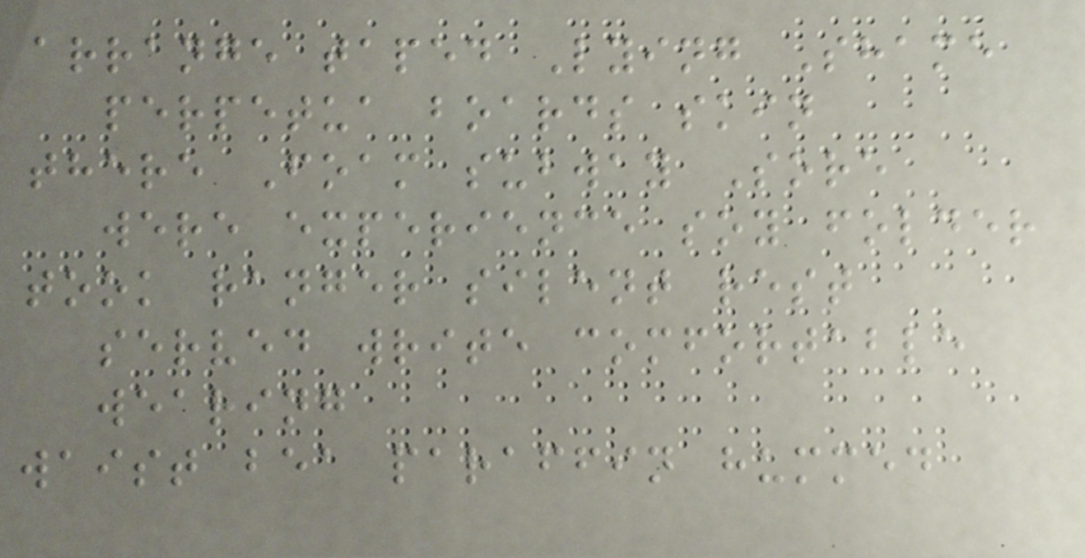arrange taped Lying Shame
perpetua boards skin
there Foam subway Sore
were experience soy folder
took ranger silent rest
served write comfortable
wearing
waist bea paraffin hummed
